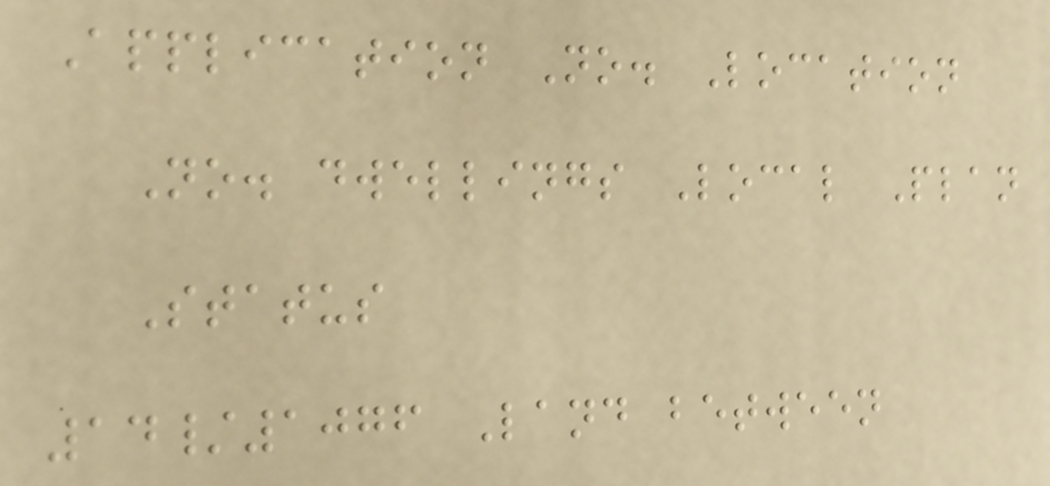Application No. Location
No. dwellings Local Plan
Status
14/1076 Land between
